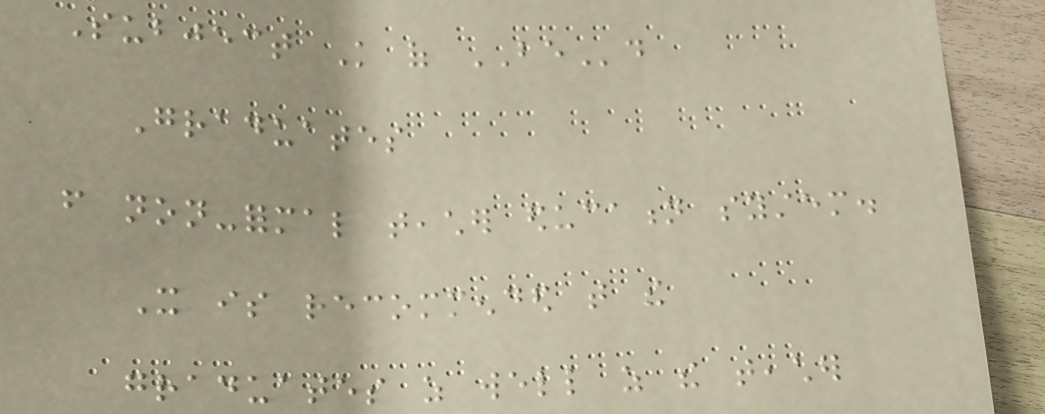Subject Knowledge of BEd
Graduates
from non-formal teacher education system.
It is recommended that the
graduates as well as the teacher
